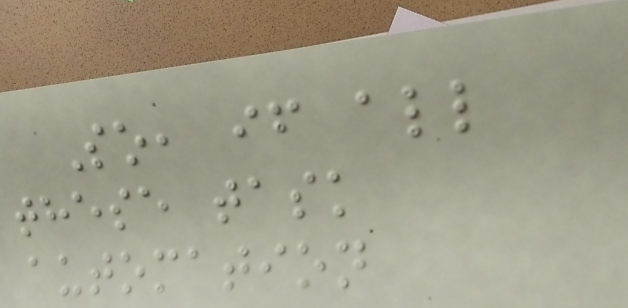So, if all
these task
automation
